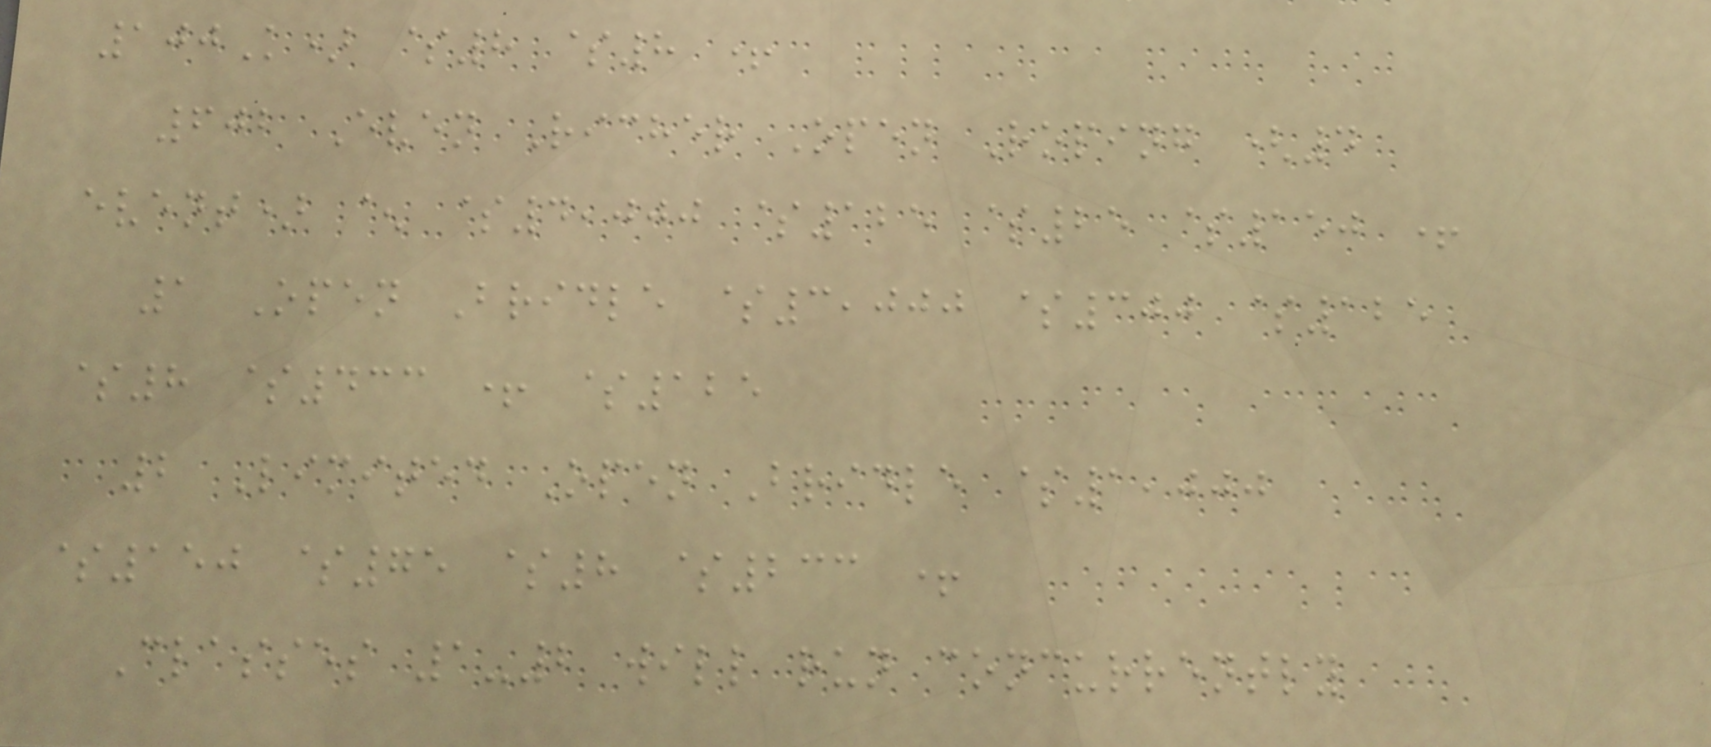100K) $8 $8 +
602 Even Richer Open Roping (4
event) ^ $4,000 $125 $25 $150 +
1 Open Bridle $3,000 $300 $125
$8 $433 + $125
2 Limited Open Bridle $1,000
$150 $75 $8 $233 +
Classes 1-2 will run concurrently
